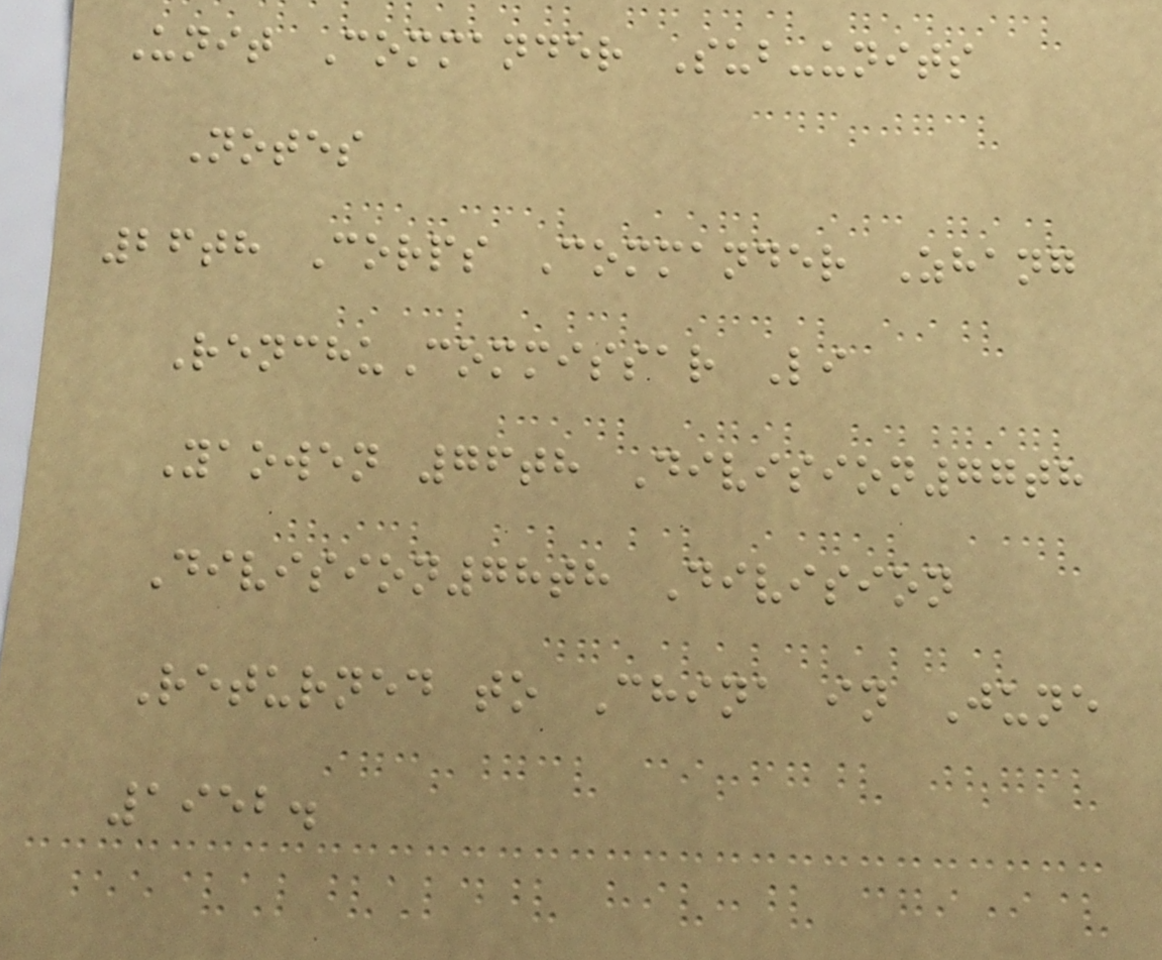Unit Commander Sub-units
Notes
26th Corps Commander Zhang
RenchuCommissar Li
Yaowen 76th Division77th
Division78th Division
Returned to China in June
1952.
